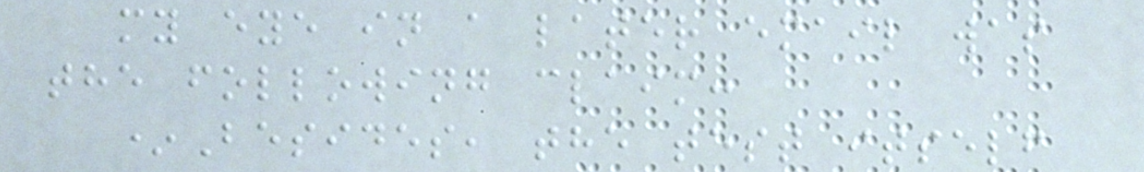my eye in a later email was
the following claim:
*Besides, the test itself
